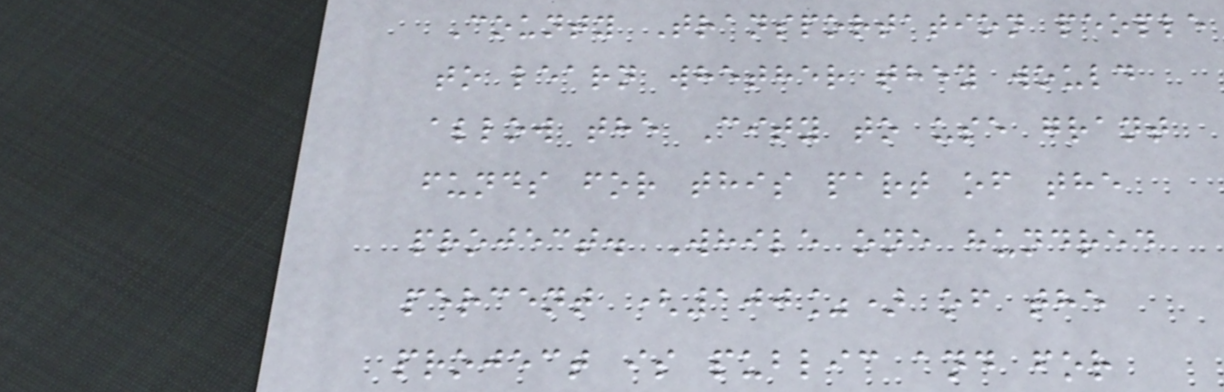County Transportation people
to learn whether they would
allow the City to use grant
funds for this part of the
project. While one hundred
percent (100%) of the
project is public and for
